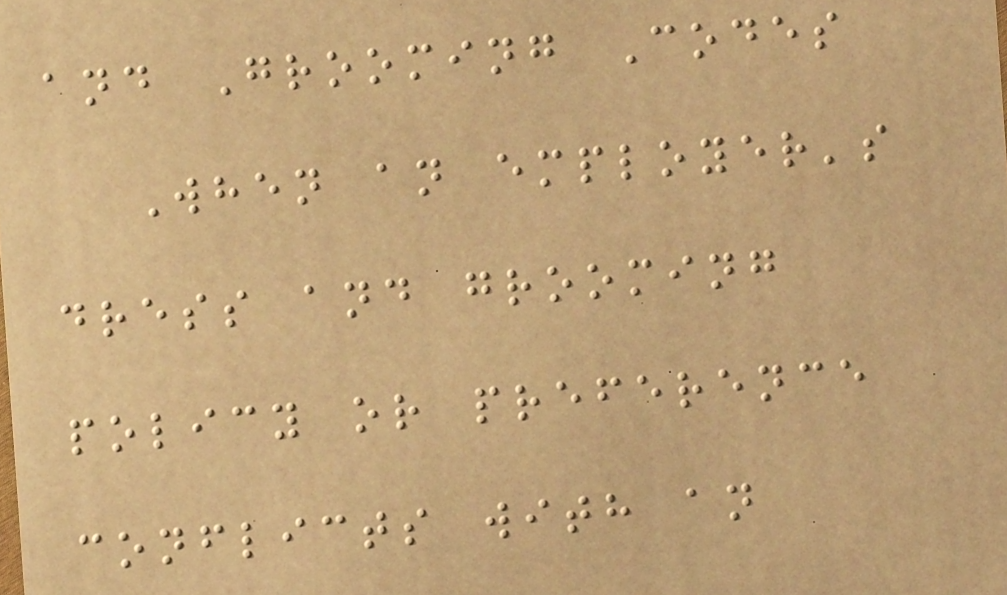and Grooming Codes
When an employer's
dress and grooming
policy or preference
conflicts with an
